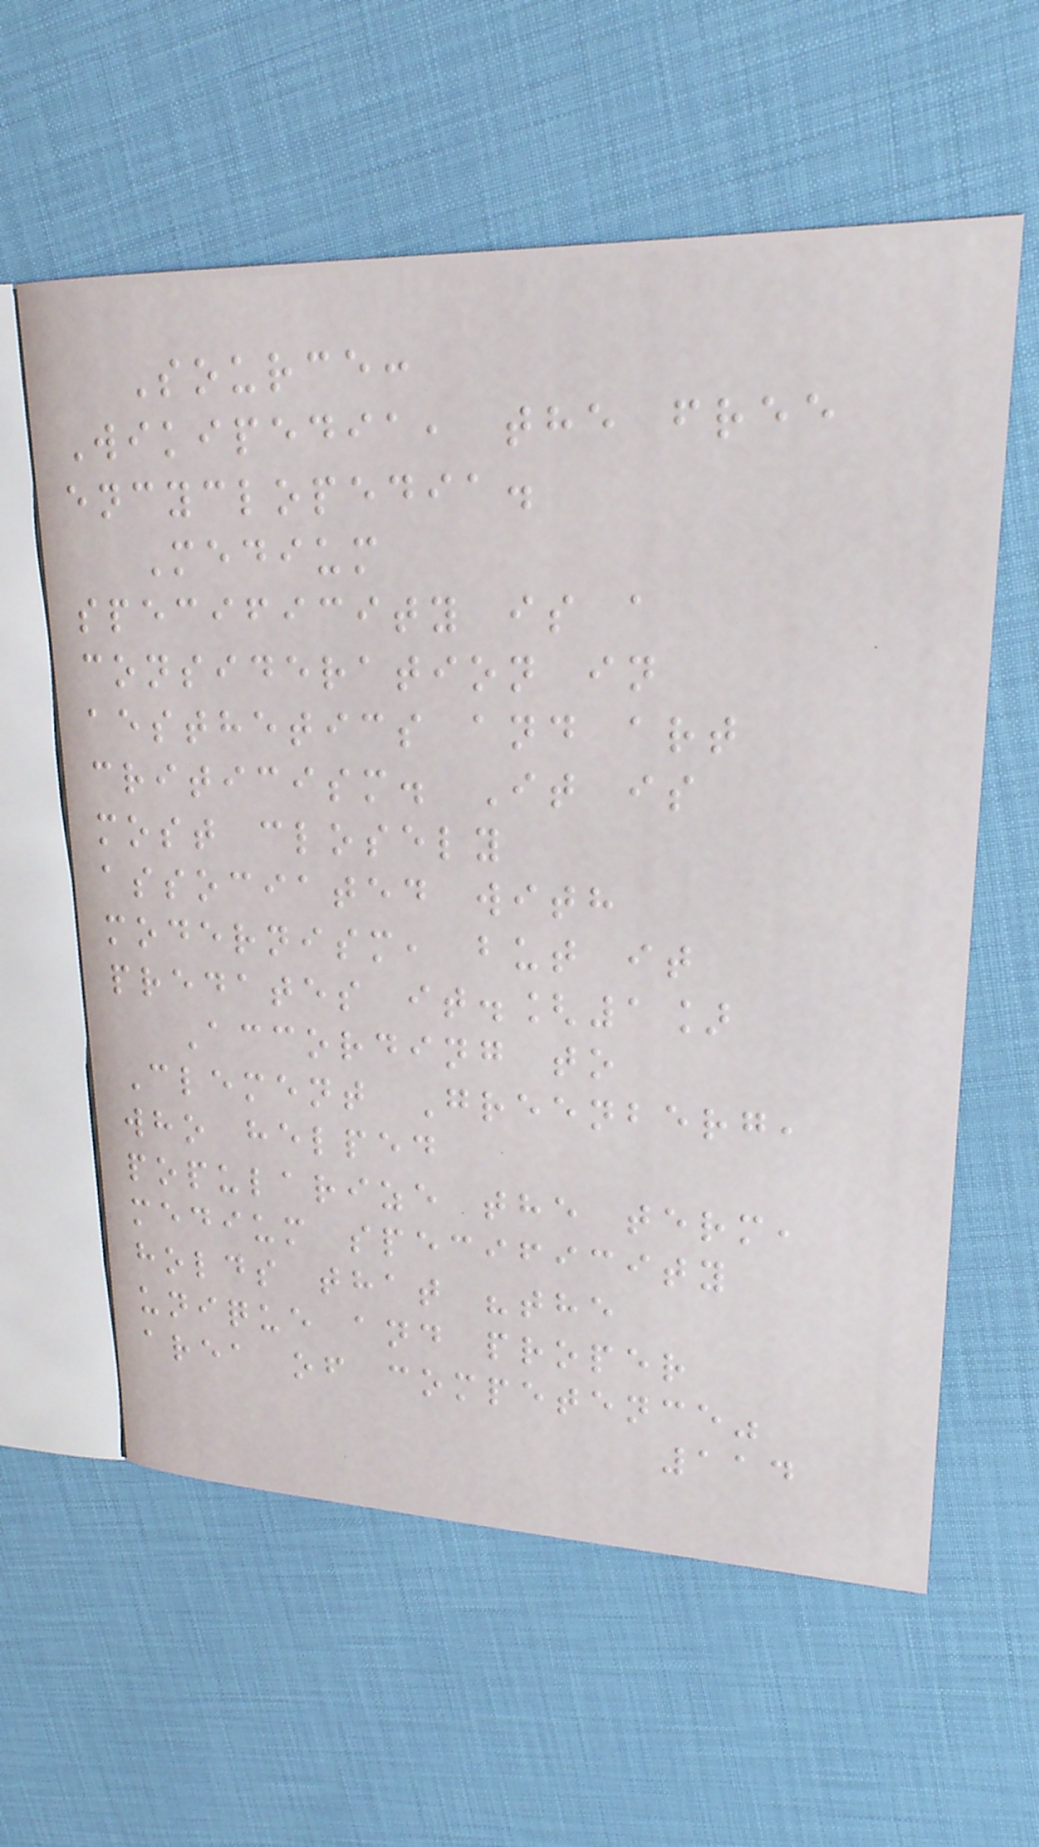Source:
Wikipedia, the free
encyclopedia.
Medium
specificity is a
consideration in
aesthetics and art
criticism. It is
most closely
associated with
modernism, but it
predates it.[1]
According to
Clement Greenberg,
who helped
popularize the term,
medium specificity
holds that "the
unique and proper
area of competence"
114
